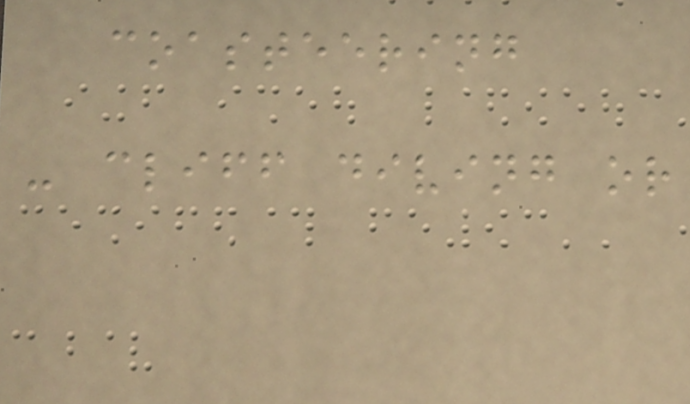coasteering
- cliff diving or
